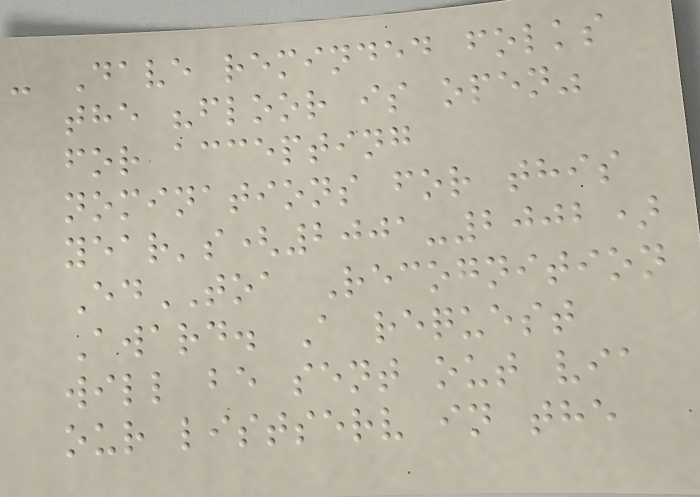- Dave reminded folks
the "floor is open"
for accepting
nominations for this
year's(2001-2002)
EdTOA Recognition
Award. A request
will be sent out via
our listserv in the
